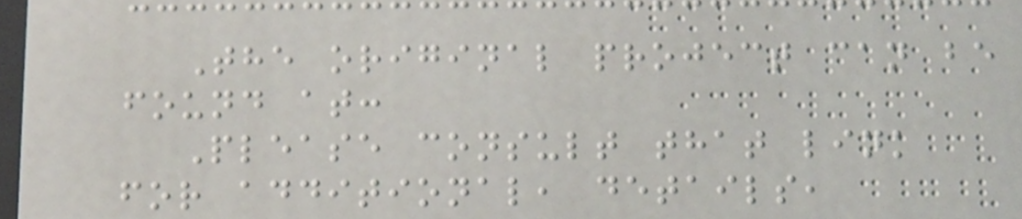The original project can be
found at:
Please consult that link
for additional, details,
